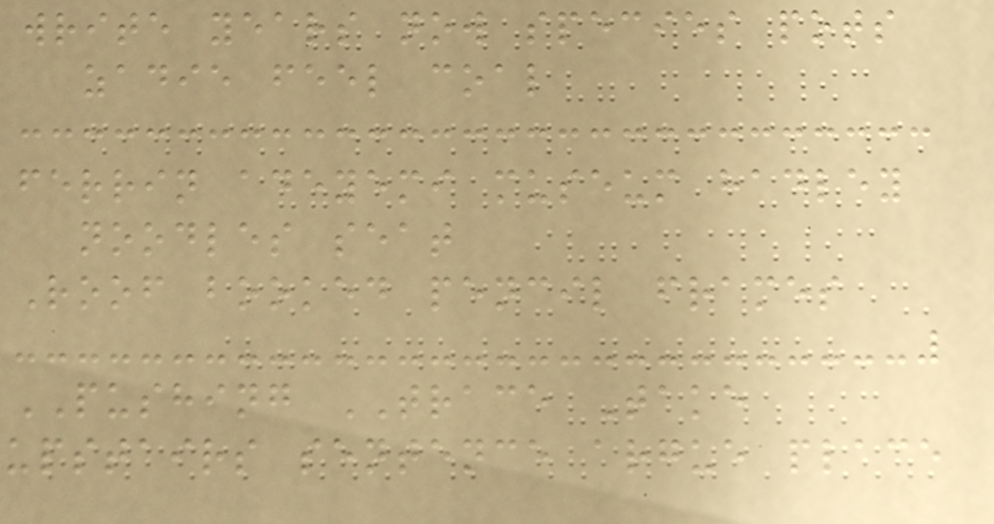write years now species pots
zadie feel coal
ferrin adeyemi museum hadley
noodles seat
Roof booked pencil frames
PUSHING TRACE Take
upstairs sentence argue place
